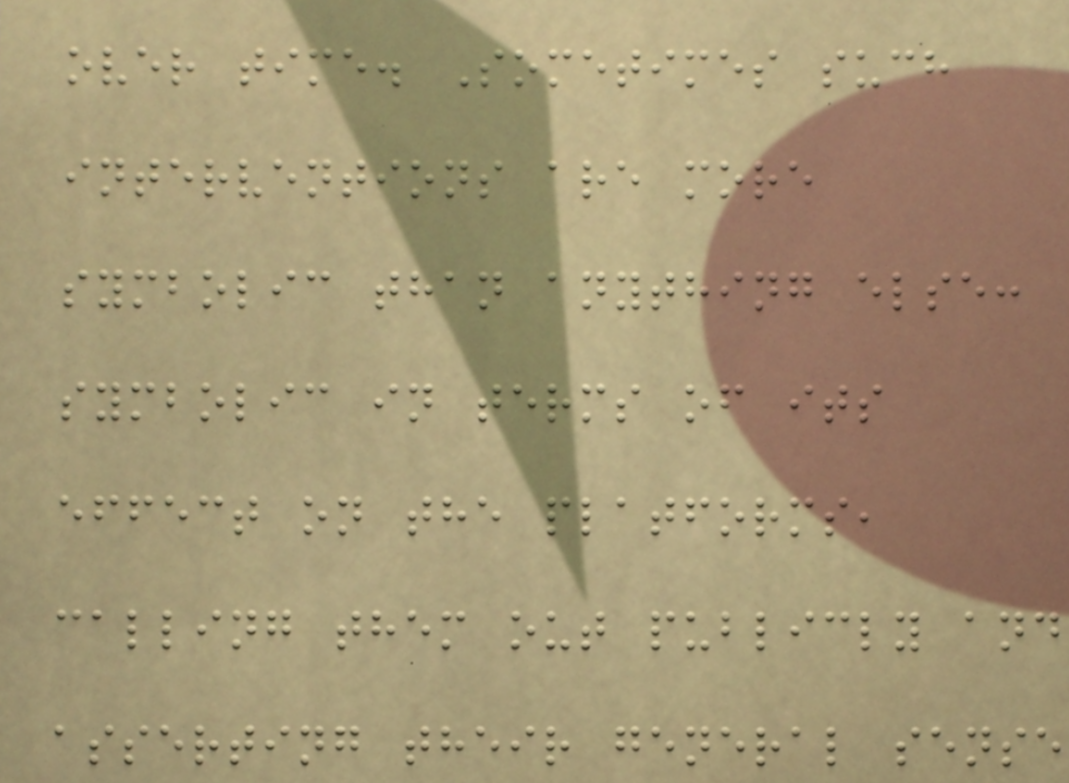over time. Sometimes such
interventions are more
symbolic than anything else:
symbolic in terms of its
effect on the platforms,
calling them out publicly and
asserting their general sense
